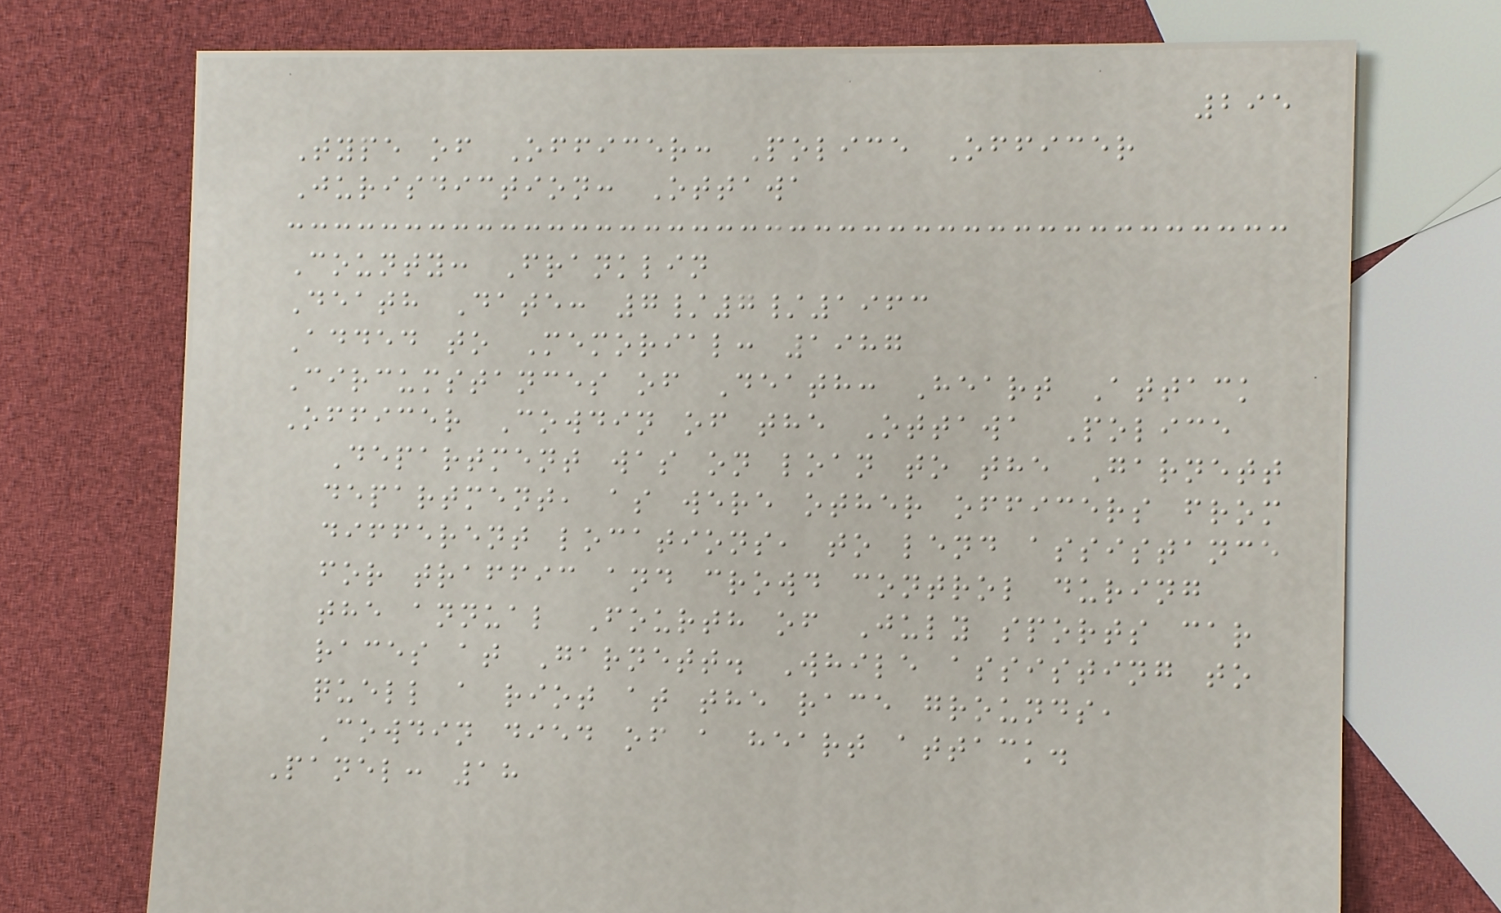295
Type of Officer: Police Officer
Jurisdiction: Ottawa
County: Franklin
Death Date: 7/7/1963
Added to Memorial: 1987
Circumstances of Death: Heart Attack
Officer Cowdin of the Ottawa Police
Department was on loan to the Garnett
department, as were other officers from
different locations, to lend assistance
for traffic and crowd control during
the annual Fourth of July sports car
races at Garnett. While assisting to
quell a riot at the race grounds,
Cowdin died of a heart attack.
Panel: 18
